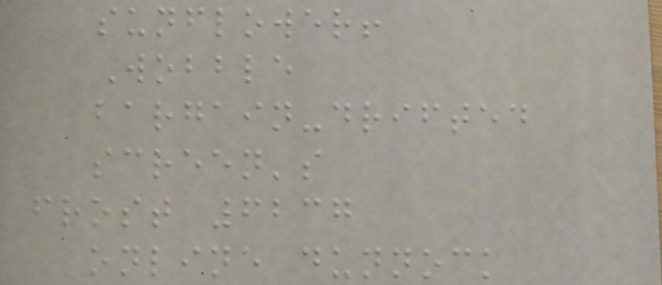sunflower!
Wobble
bargain-drifted
screen's
frost 6237
online dunnock
